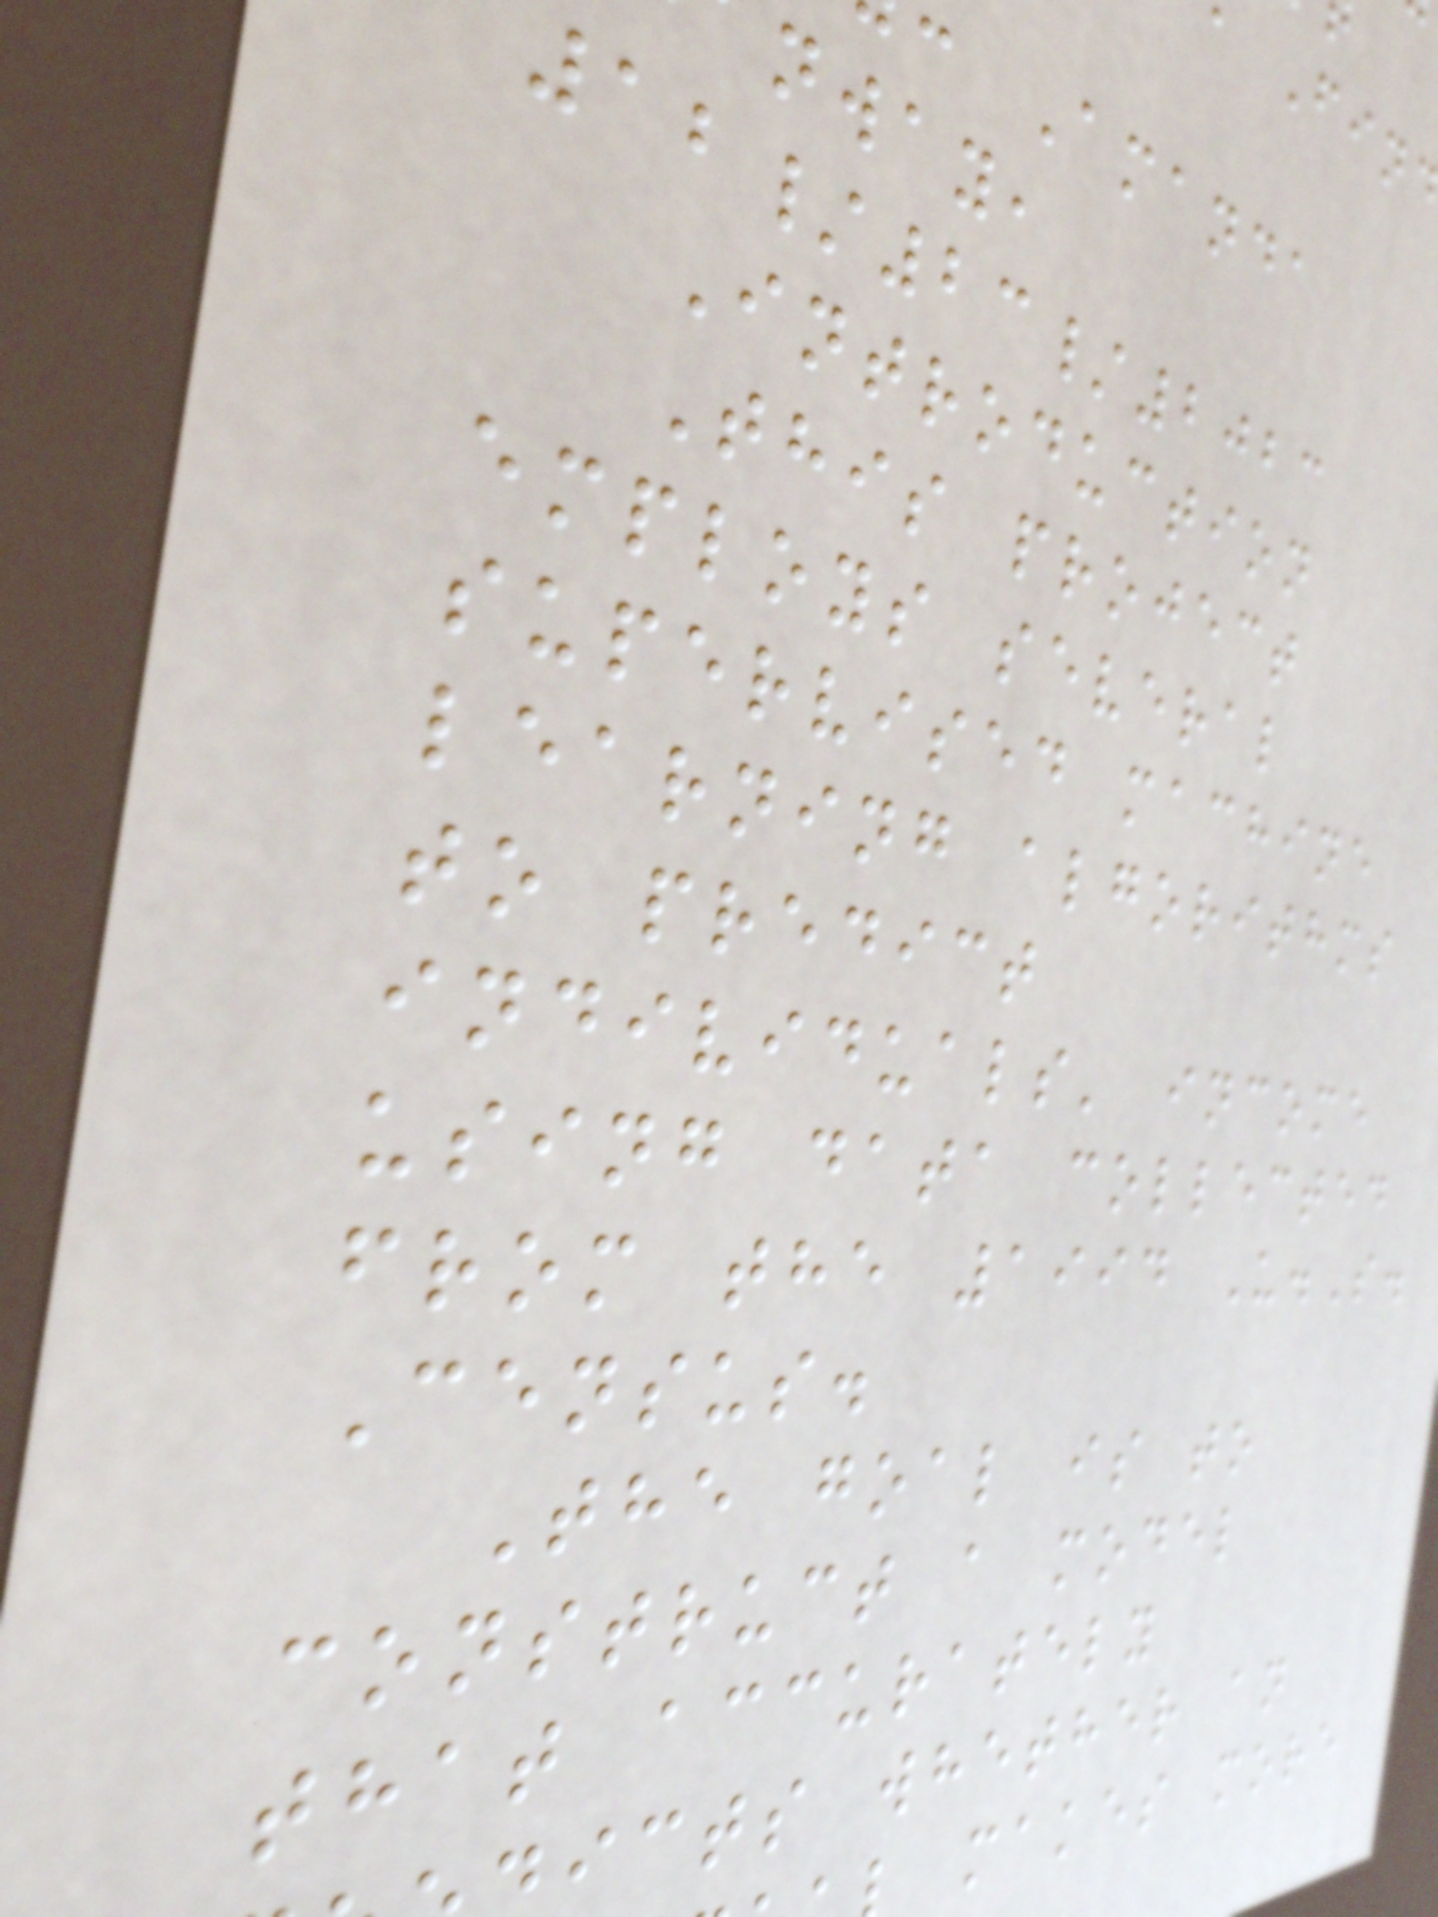Amanda
nway,
12/23/2023
Introduction
This project
employs several
supervised machine
learning algorithms
to predict
individuals' income
using data collected
from the 1994 U.S.
Census.
The goal is to
construct a model
that accurately
icts whether an
makes more
